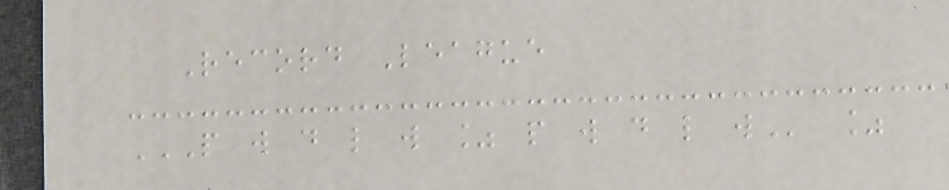Record League
P W D L W % P W D L W %
